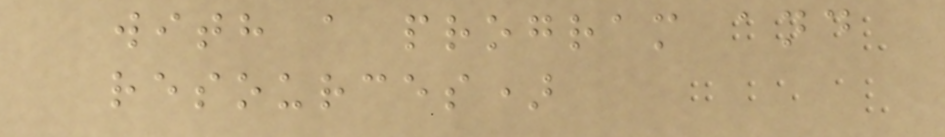with a program and
resources)
